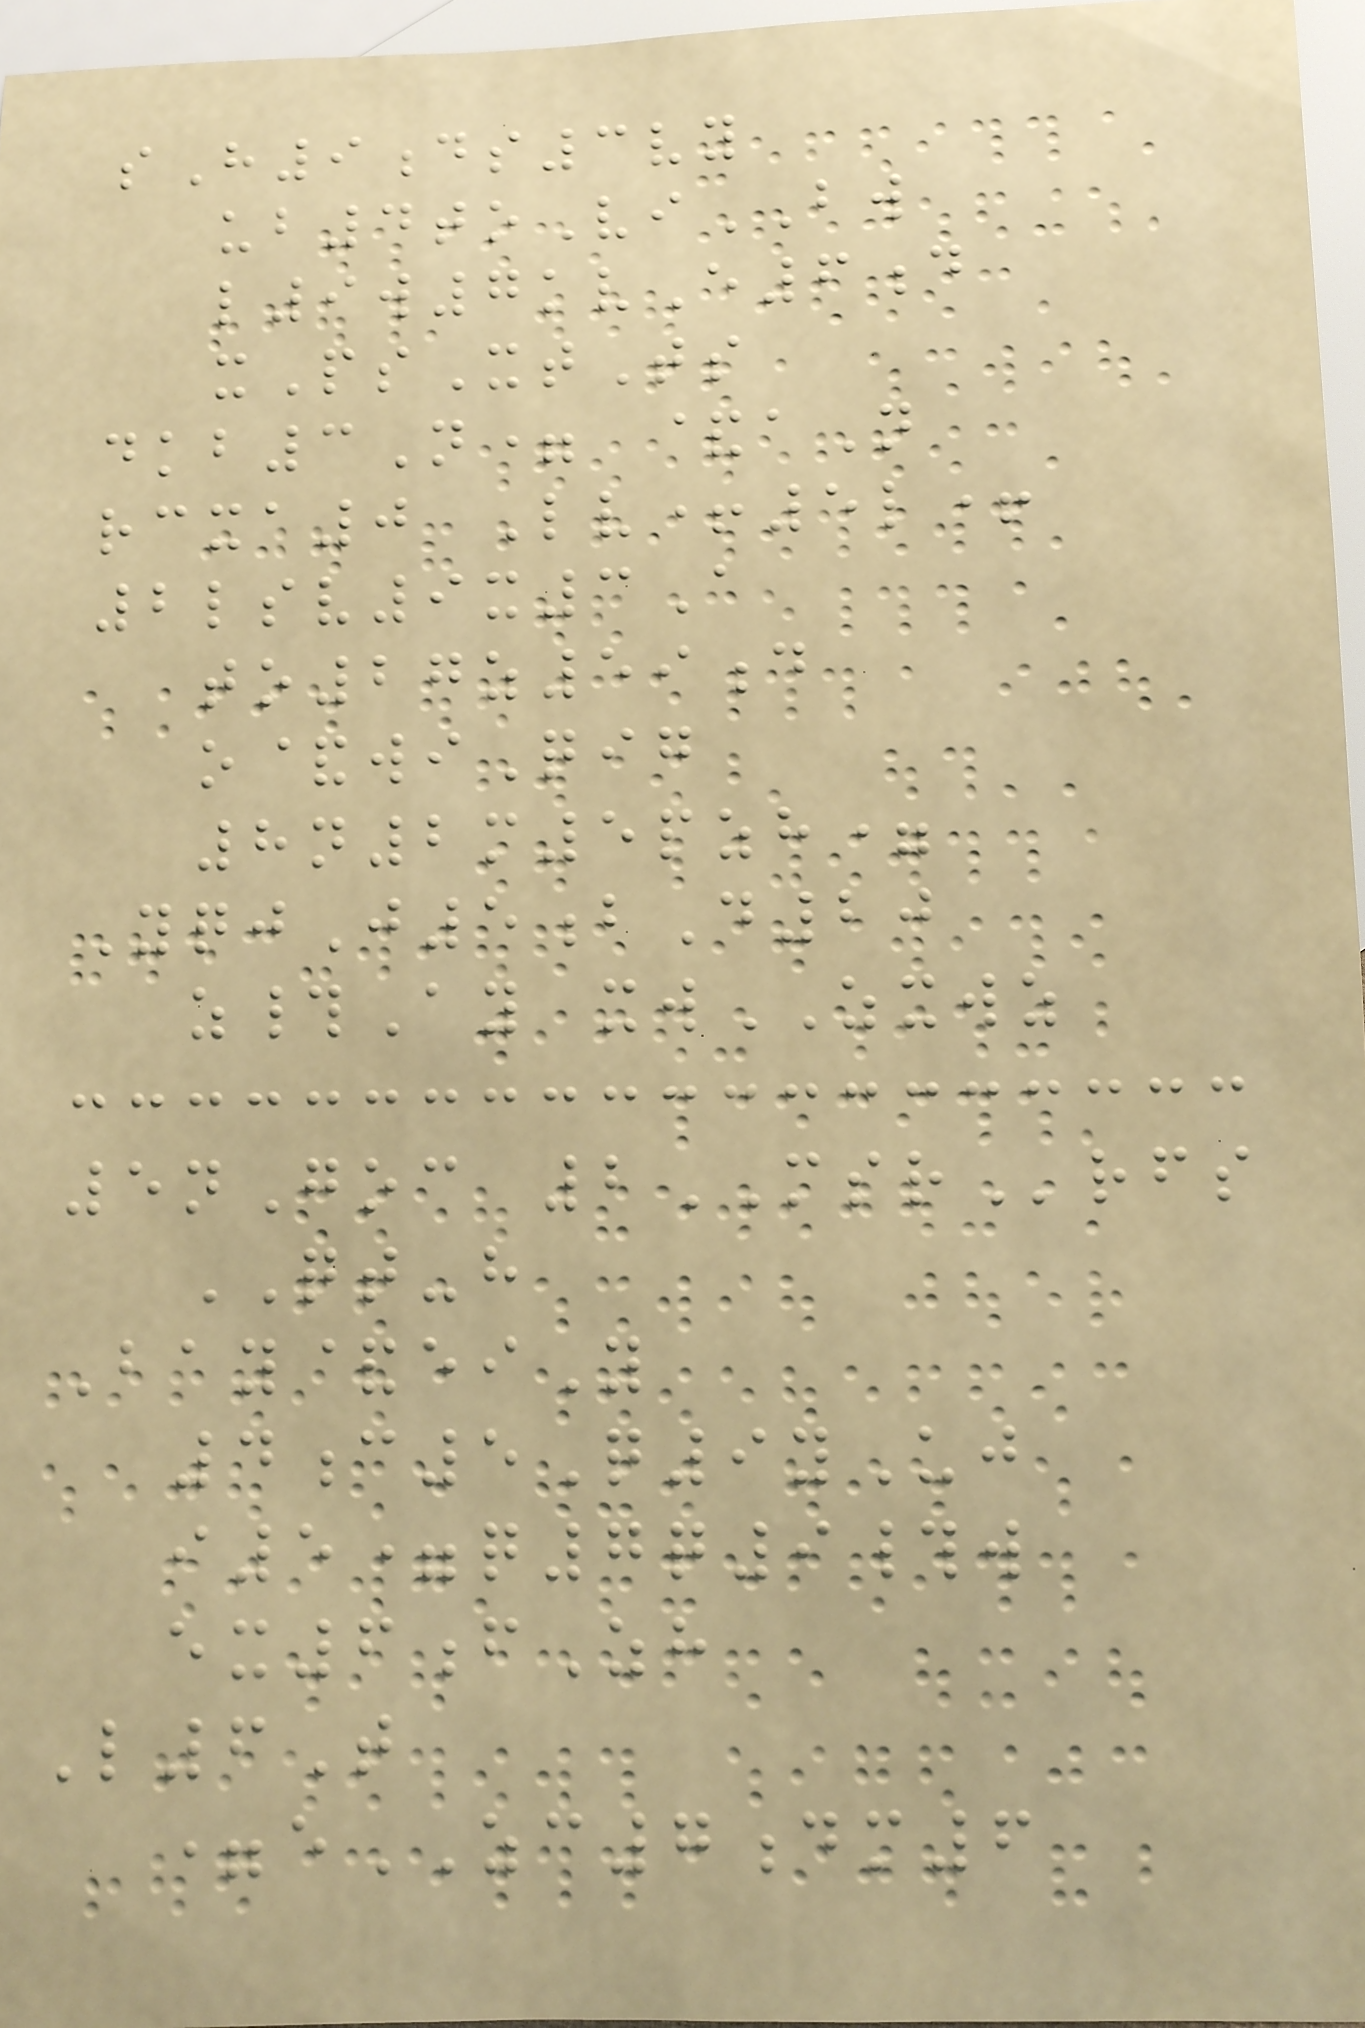sH9ds3vy
ub4toViBW
l9w7kvE6d
xPsXtTs
dkb3N= &aN
rcxa0 Lv+5l+
2lsv9x3A
to27z59d
o&wiQig
8n2m5pzh=
YqjJ5bD20
z#Ay xwZXWZ
5nGoc 2MSRrfs
QT-h
Bay&eiY
4c5Q9yUj
i5=q7q9#w
ex6fZh
L6T
=eZC7dm6
